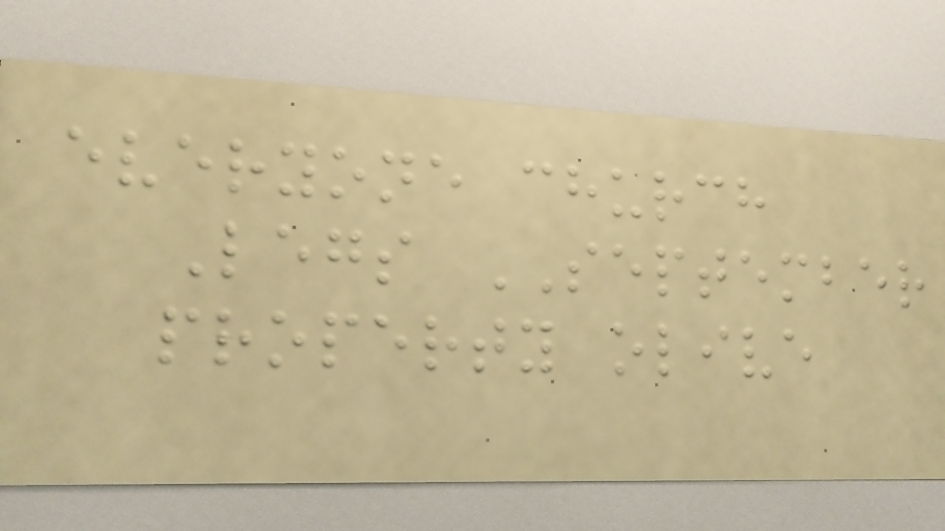everyone church
Legs SEPTEMBER
property olive
